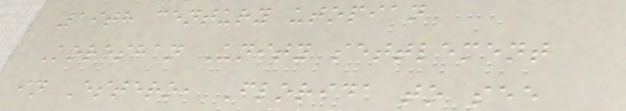19th century utopian
Koreshan Unity settlement
in Estero, Florida to see
